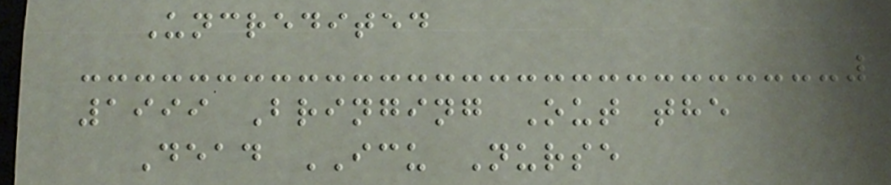Uncredited
1999 Bringing Out the
Dead ICU Nurse
